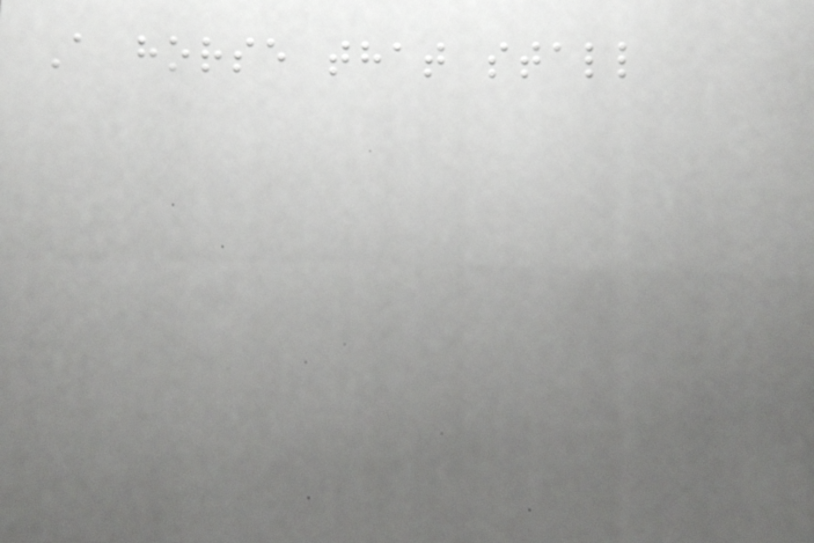A horse that stall
